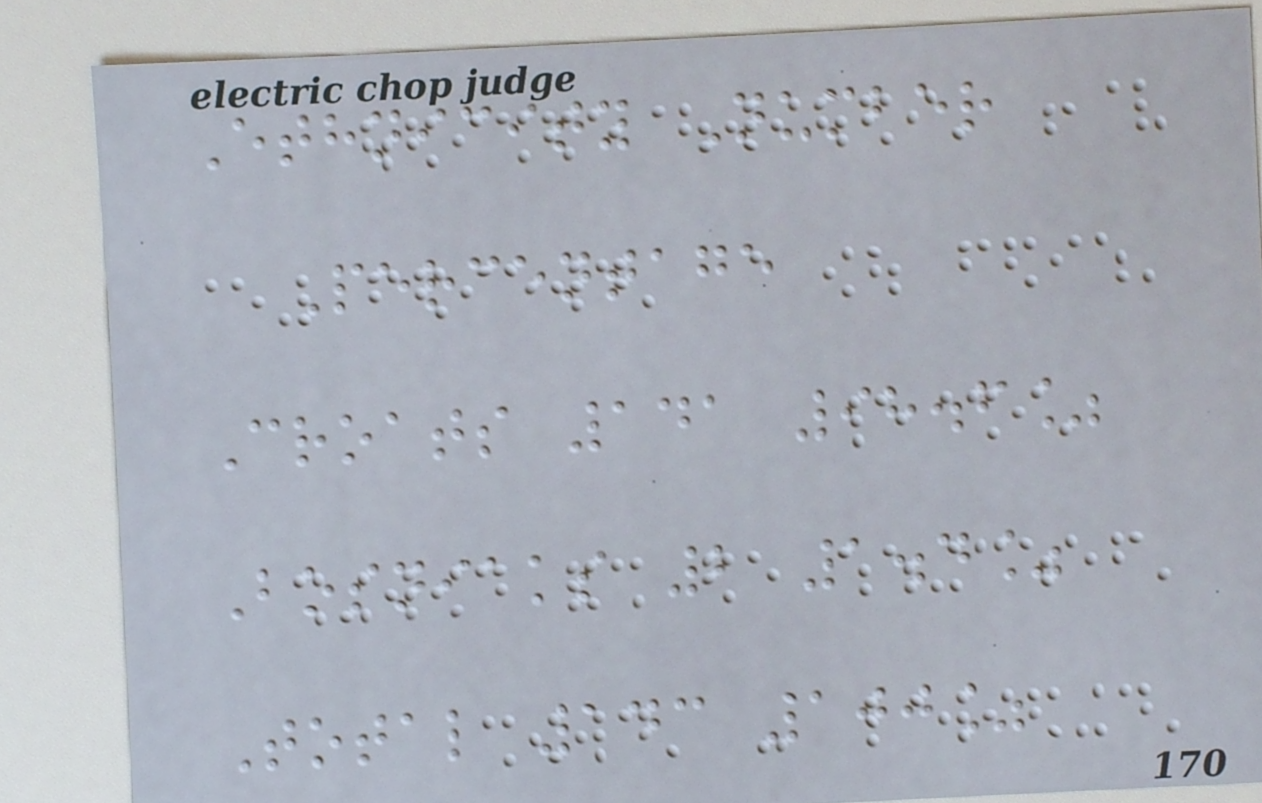Ethnicity Number
Percentage
Croats 141 98.6%
Bosniaks 2 1.4%
Total 143 100%
